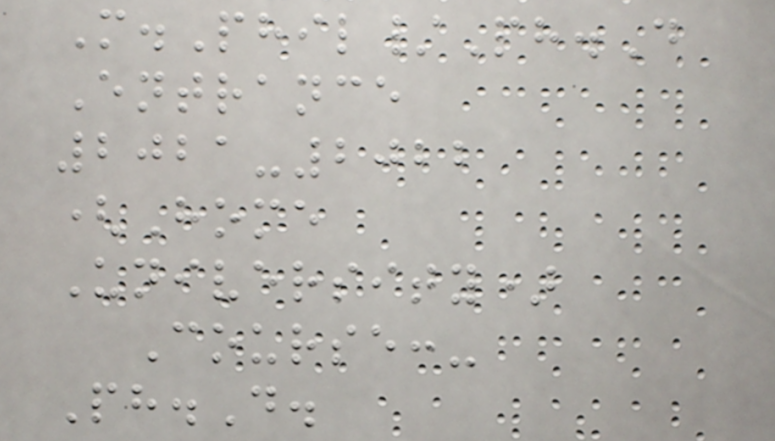M.Phil/Ph.D
Entrance
2021-2022
(Home
University)
Course:-
Ph.D.
